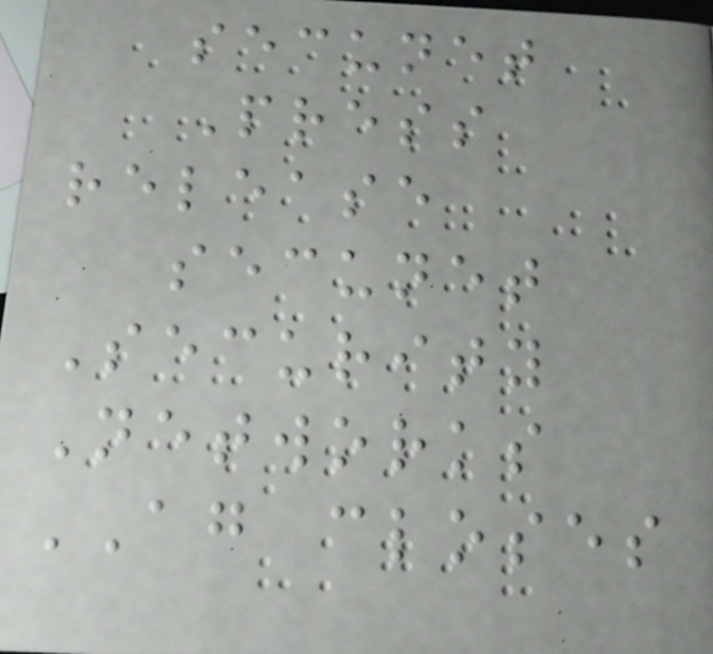secunet
Press
release
secunet
Security
Networks
AG closes
